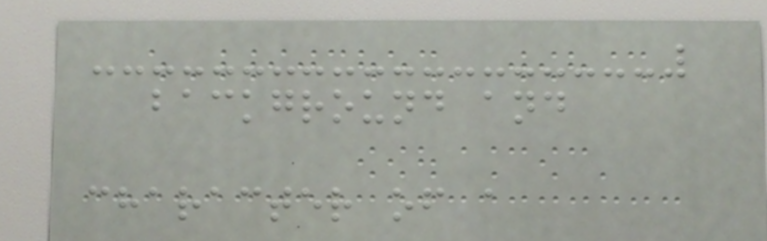background and
character of a
